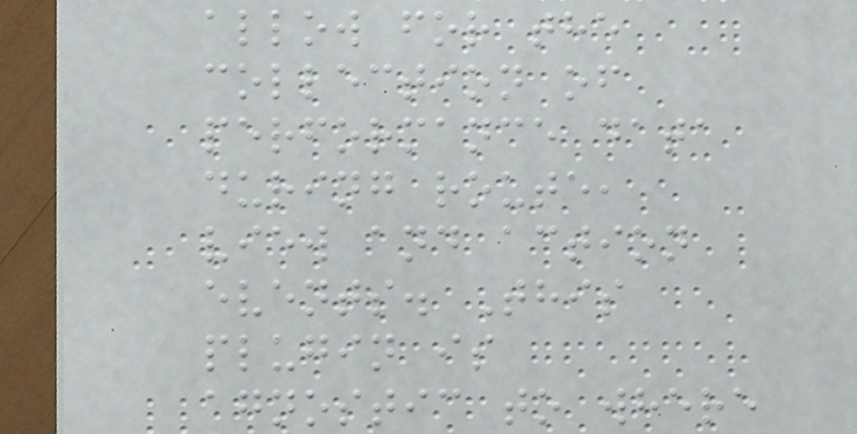allow for the
collection of
performance data
during route,
view and action
events. This
plugin is
agnostic to where
